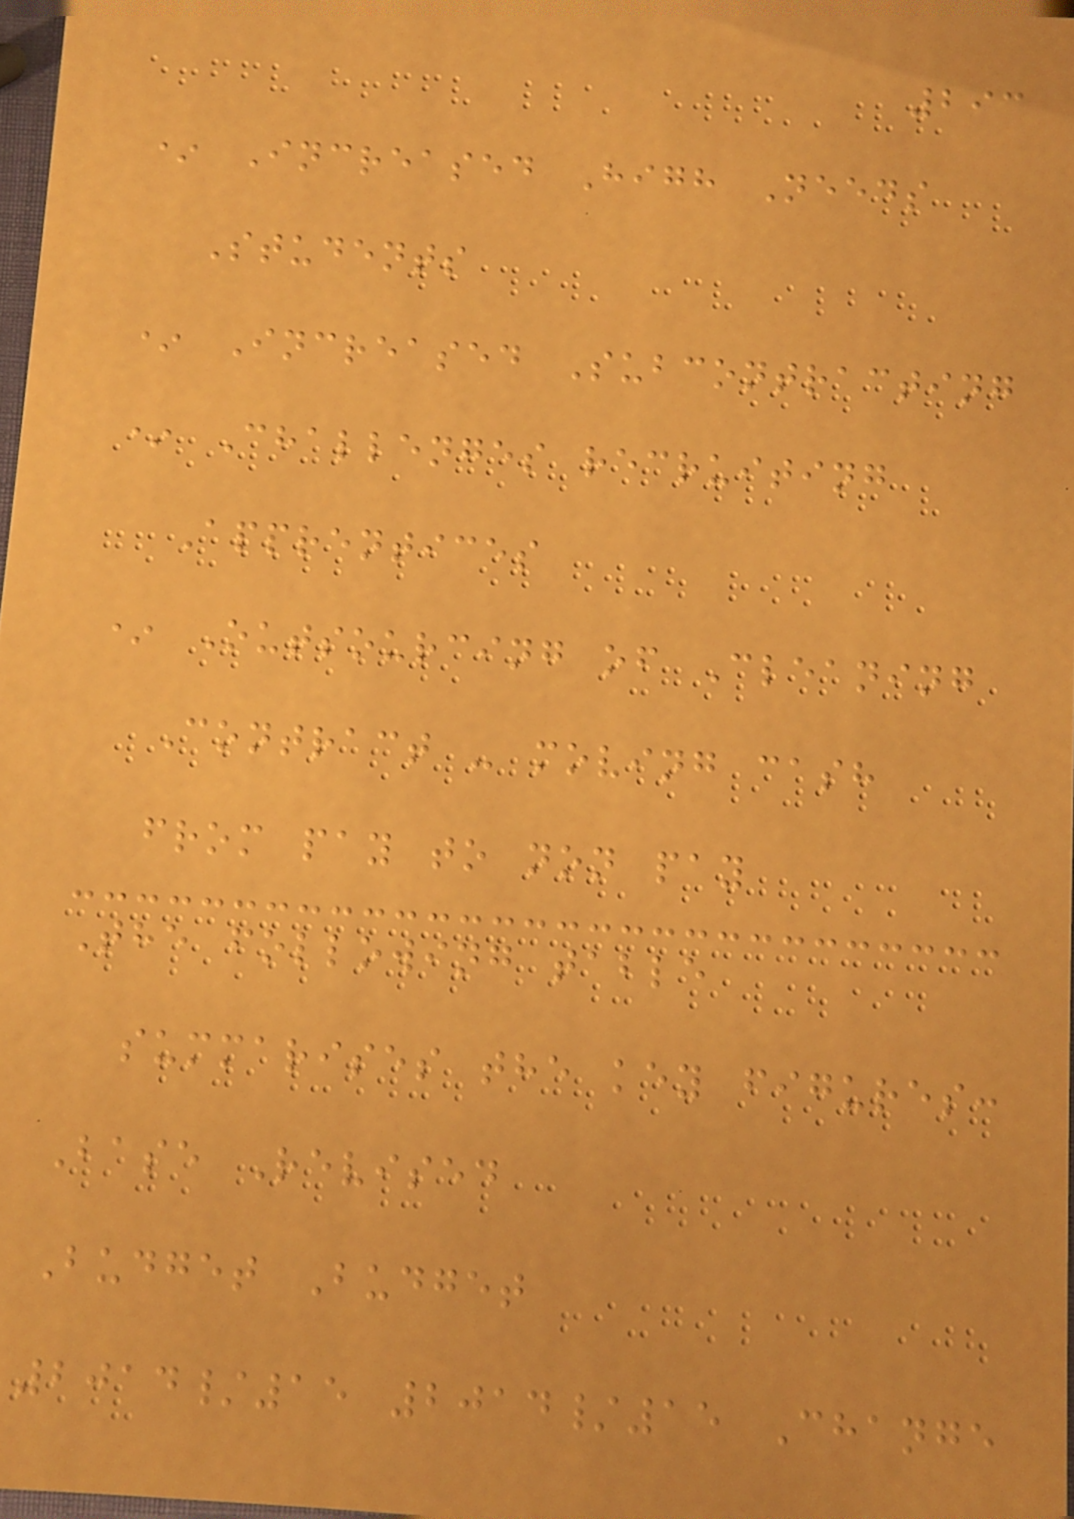293
* Increased High Needs
Students
* Increased Subcontracting
* Challenges recruiting
Apprentices
* Outsourcing of Cleaning
Contract - moving cash
from pay to non pay
The following table
summarises the key figures:
Base Revised
Budget Budget
2014/15 2014/15 Change
